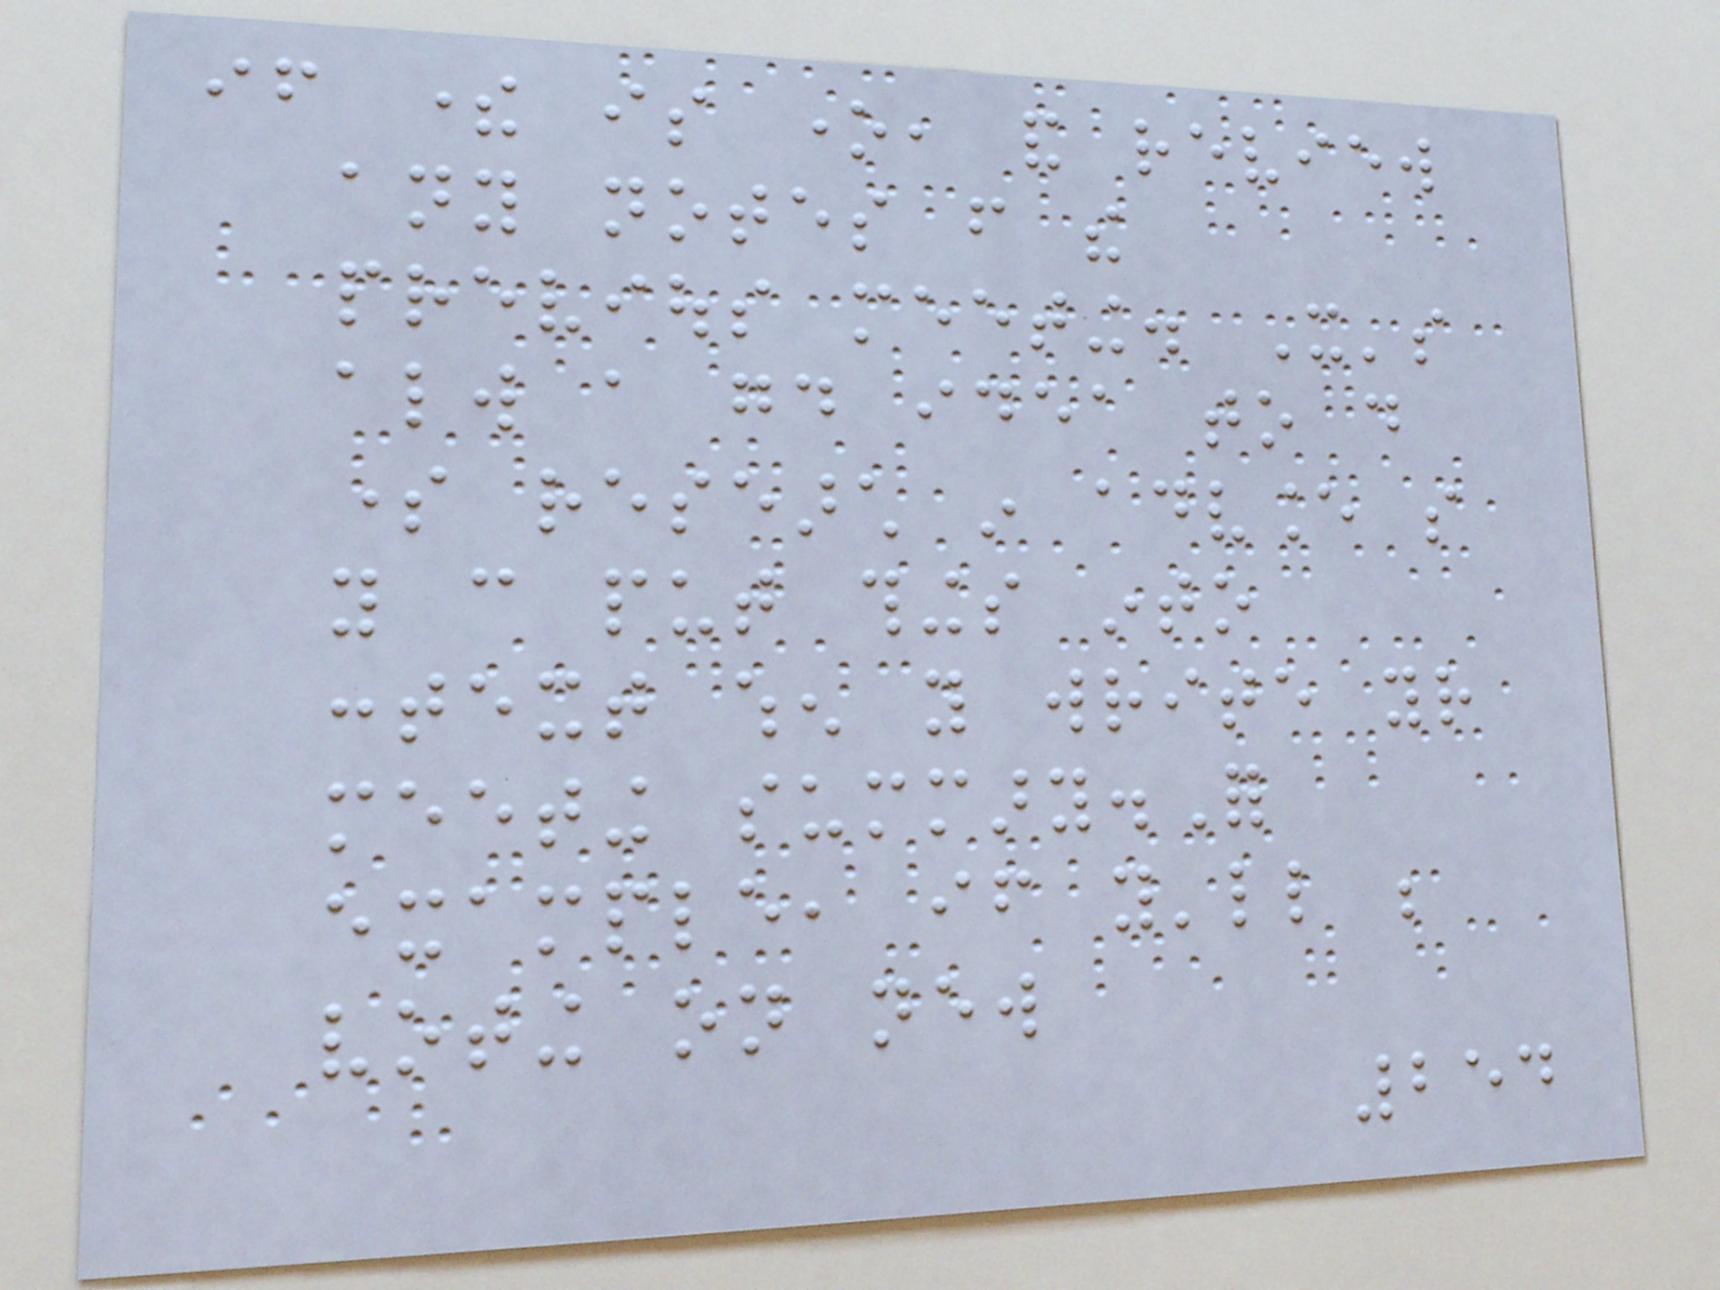if there is one, and review
any notes from the
previous meeting. It's
always a good idea to do
some research in advance so
you can put things into
context when you write your
meeting summary.For
example, if you'll be
voting on new
254
